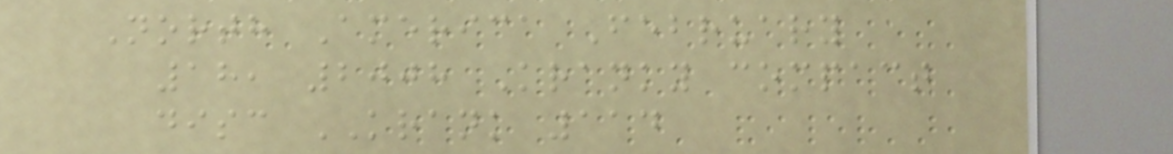North America February
18, 2008 Kranky compact
disc KRANK 114
